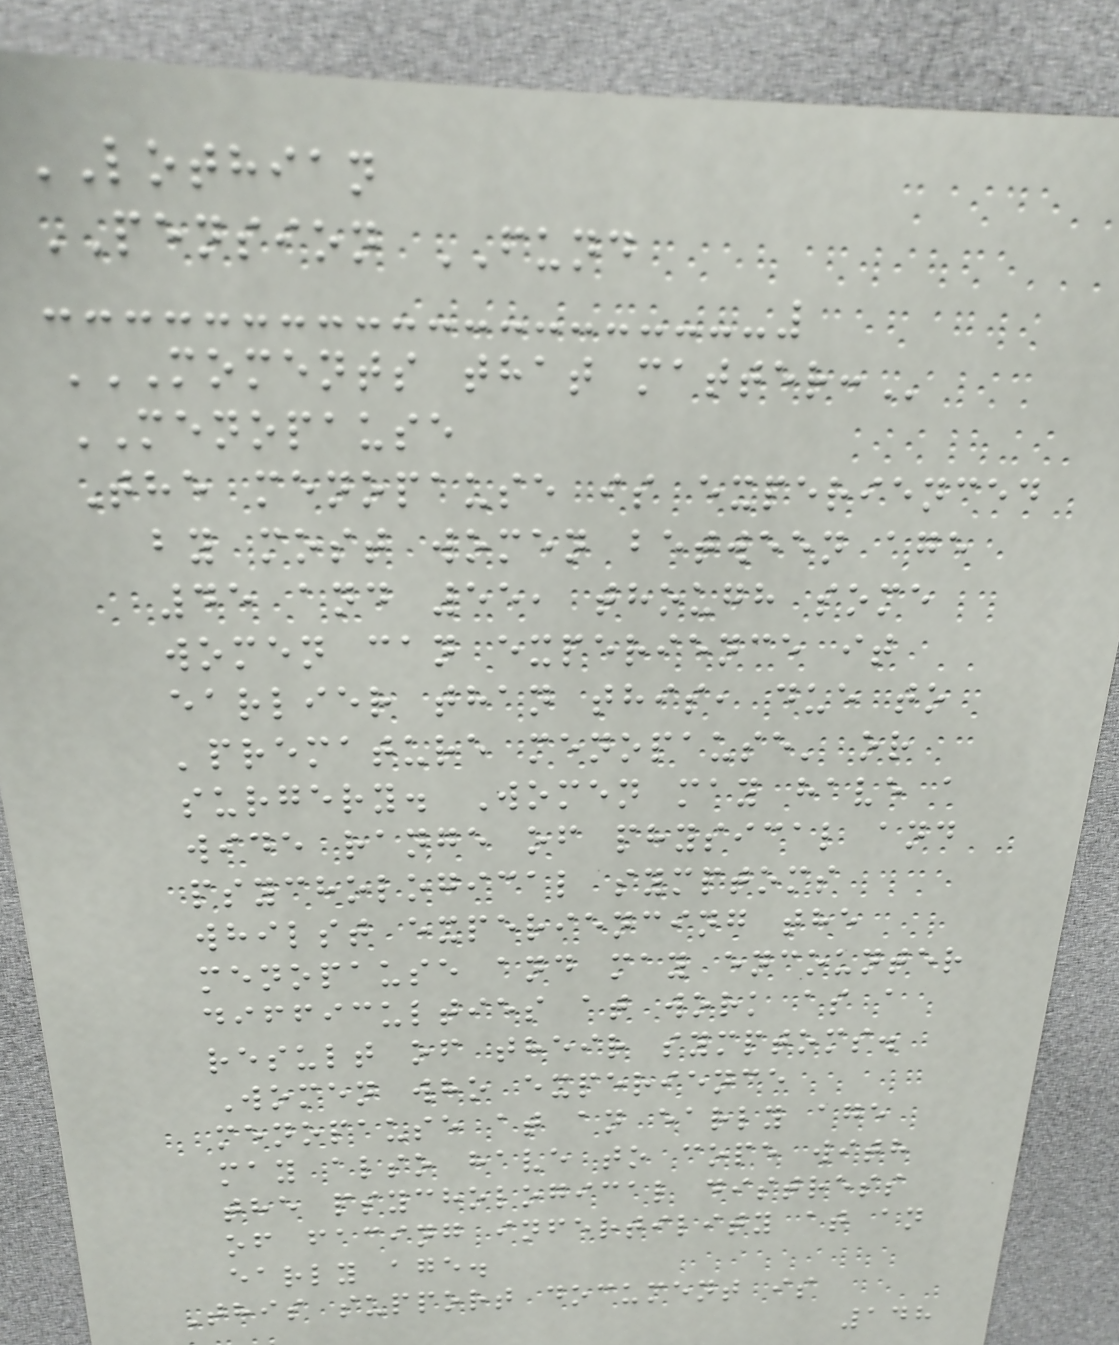LOTHIAN
PENSION FUND
MOMENTS THAT MATTER:
MENOPAUSE
The menopause is experienced
by most women between age
45 and 55, though some
women can experience it
earlier than this, due to
'premature menopause' or
surgery. Women may have a
wide range of physical and
psychological symptoms
whilst experiencing the
menopause and may encounter
difficulties at work as a
result of their symptoms.
Women who experience
menopause at an early age
may also have to cope with
the psychological distress
of facing infertility at an
early age.
This support document is
148
